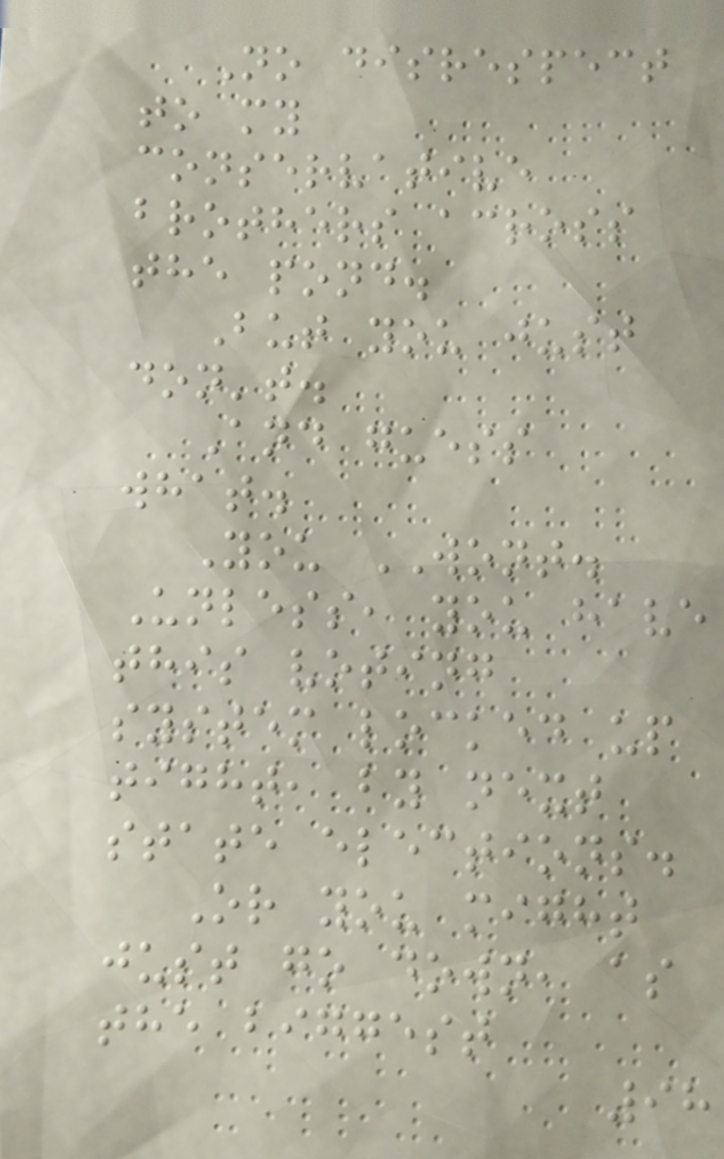No disrespect
to my
conservative
brothers across
the pond.
But you just
don't.
And guess
what.
You WONT.
Unless, you have
this voting
system locked up
tight, by next
state elections.
Or you might
just go down, as
the biggest
98
